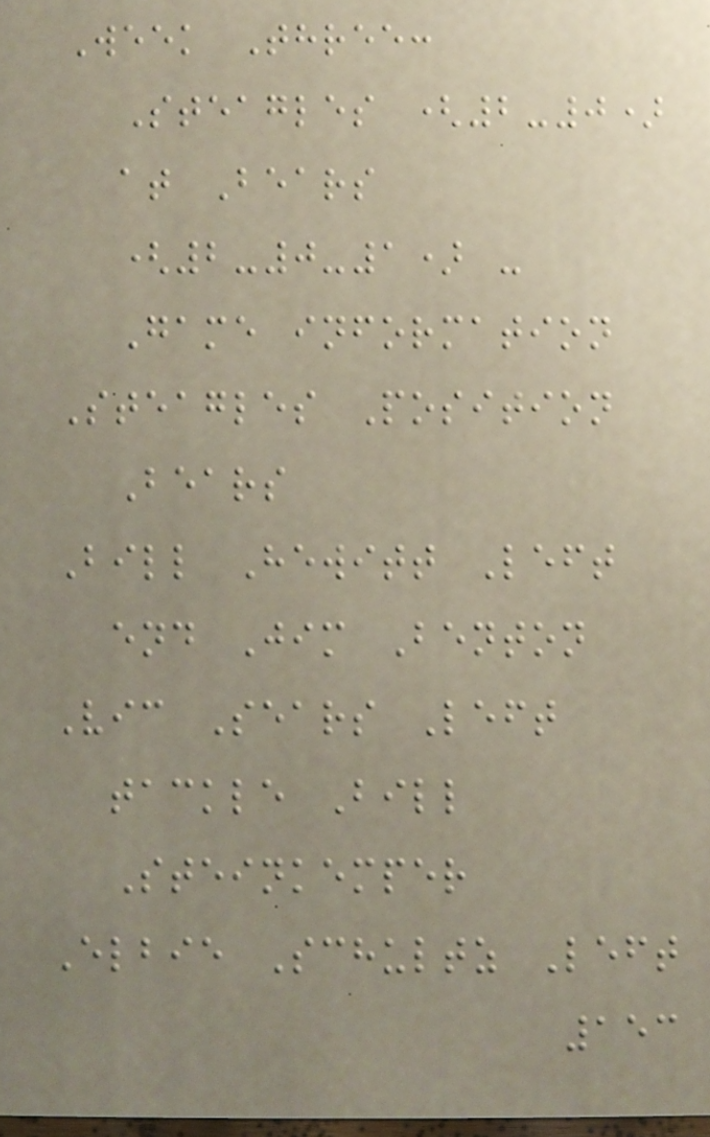Week Three:
Steagles (2-0)
at Bears
(2-0-1) -
Game information
Steagles Position
Bears
Bill Hewitt Left
end Jim Benton
Vic Sears Left
tackle Bill
Steinkemper
Elbie Schultz Left
153
